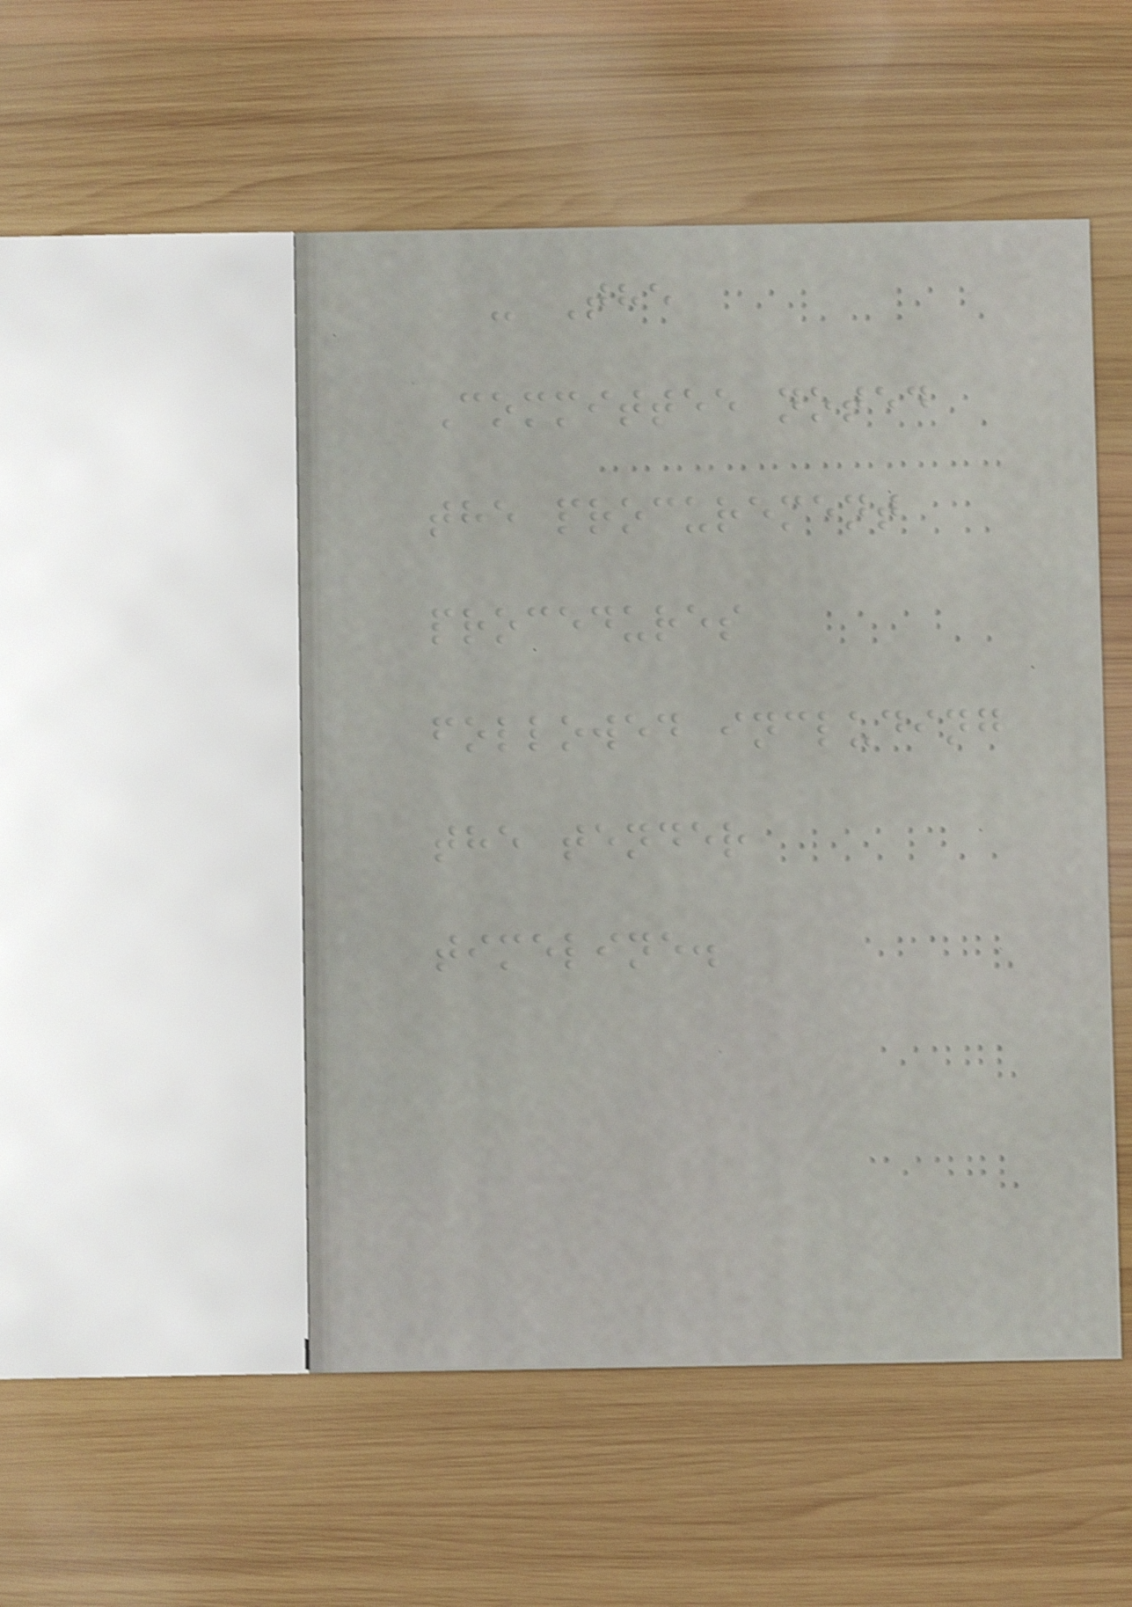- The
Committee noted
the procurement
procedures
followed including
the tender
timeline.
